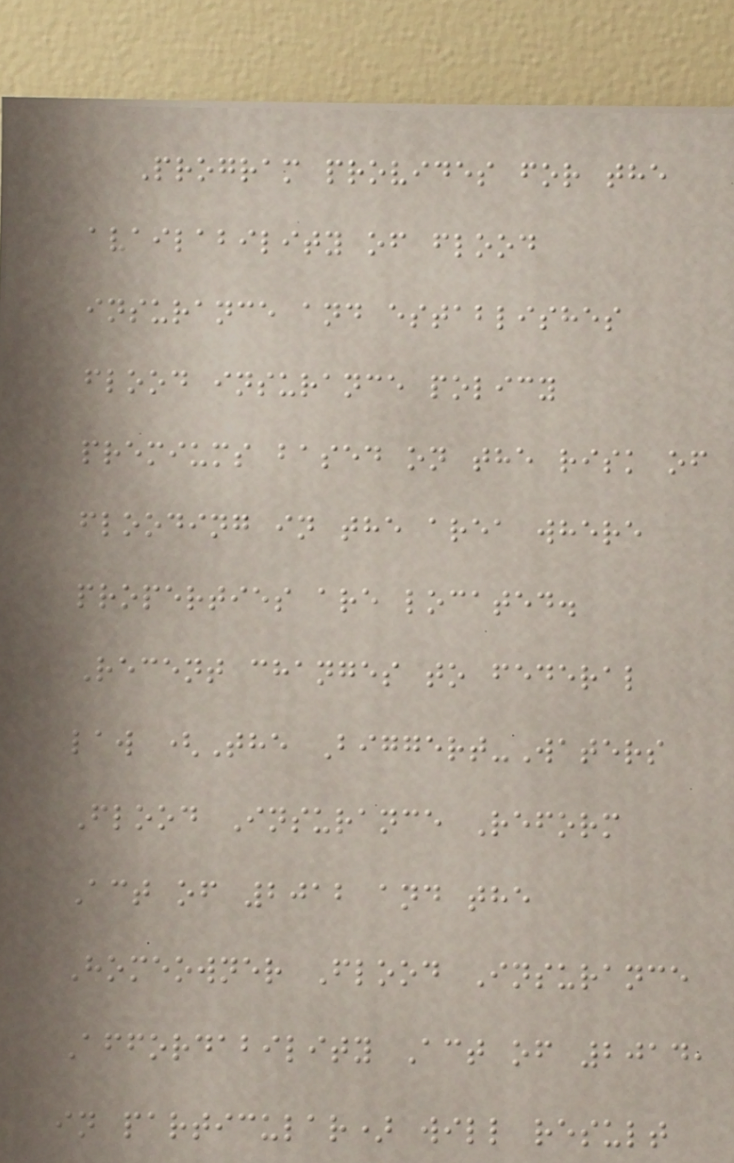Program provides for the
availability of flood
insurance and establishes
flood insurance policy
premiums based on the risk of
flooding in the area where
properties are located.
Recent changes to federal
law (The Biggert-Waters
Flood Insurance Reform
Act of 2012 and the
Homeowner Flood Insurance
Affordability Act of 2014,
in particular) will result
